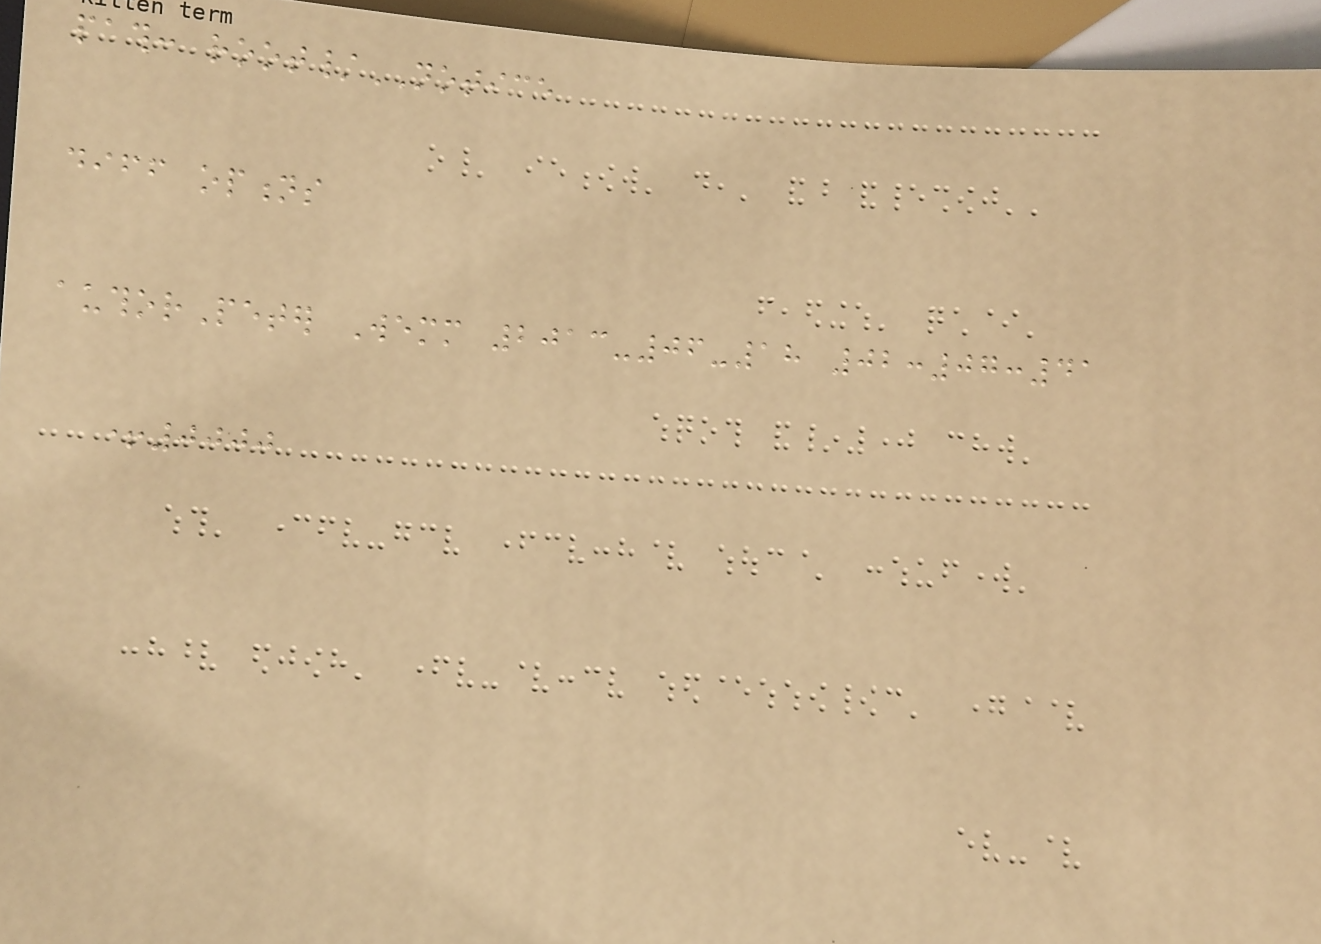path: root/NOTICE
diff options
authorPeter Wemm 2013-06-18 02:07:41
+0000
